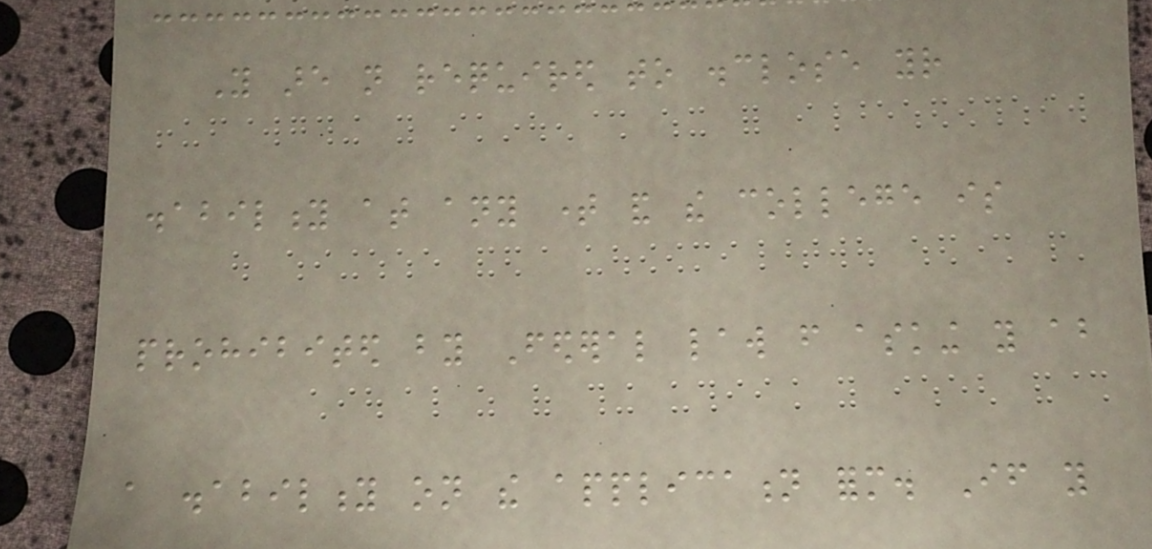You are not required to disclose your
disability at any time and the college is
prohibited by Federal law from asking you about
a disability on the application form. If you
